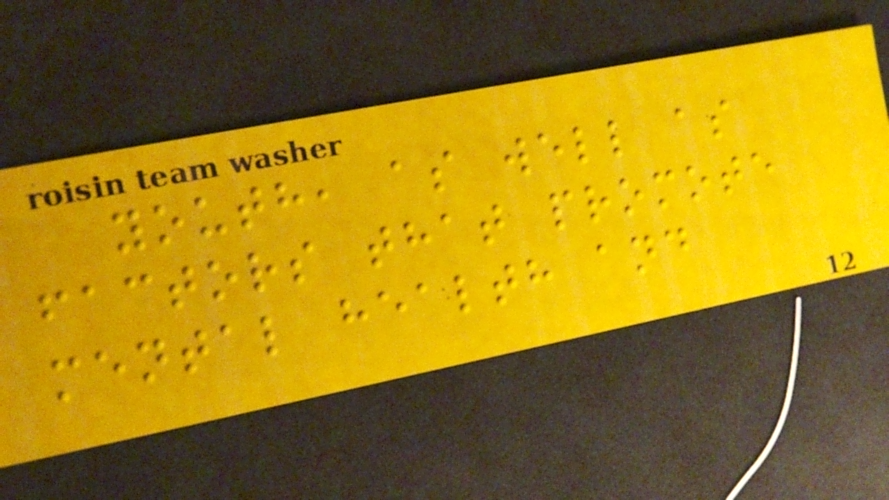youth, as well as
factors that promote
mental health and
